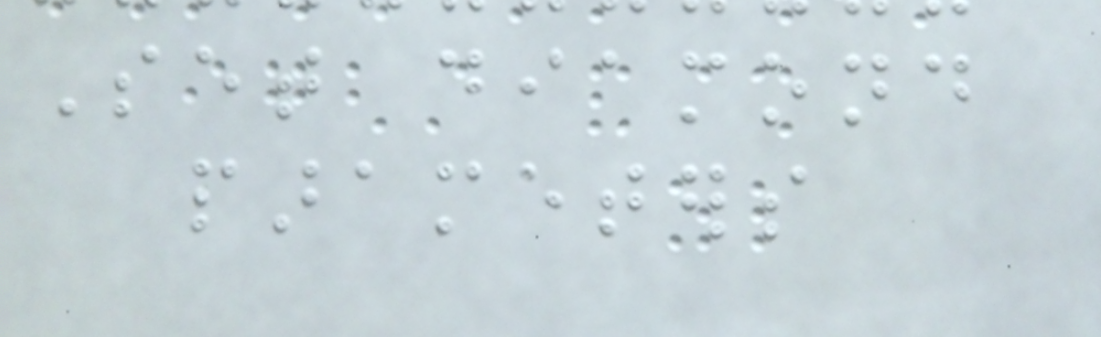Set diamond
parameters
